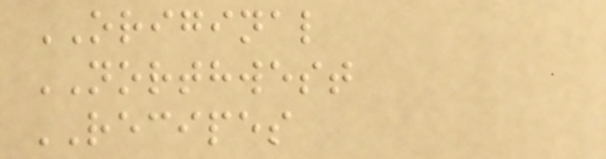ORIGINAL
NORTHWEST
RECIPES
